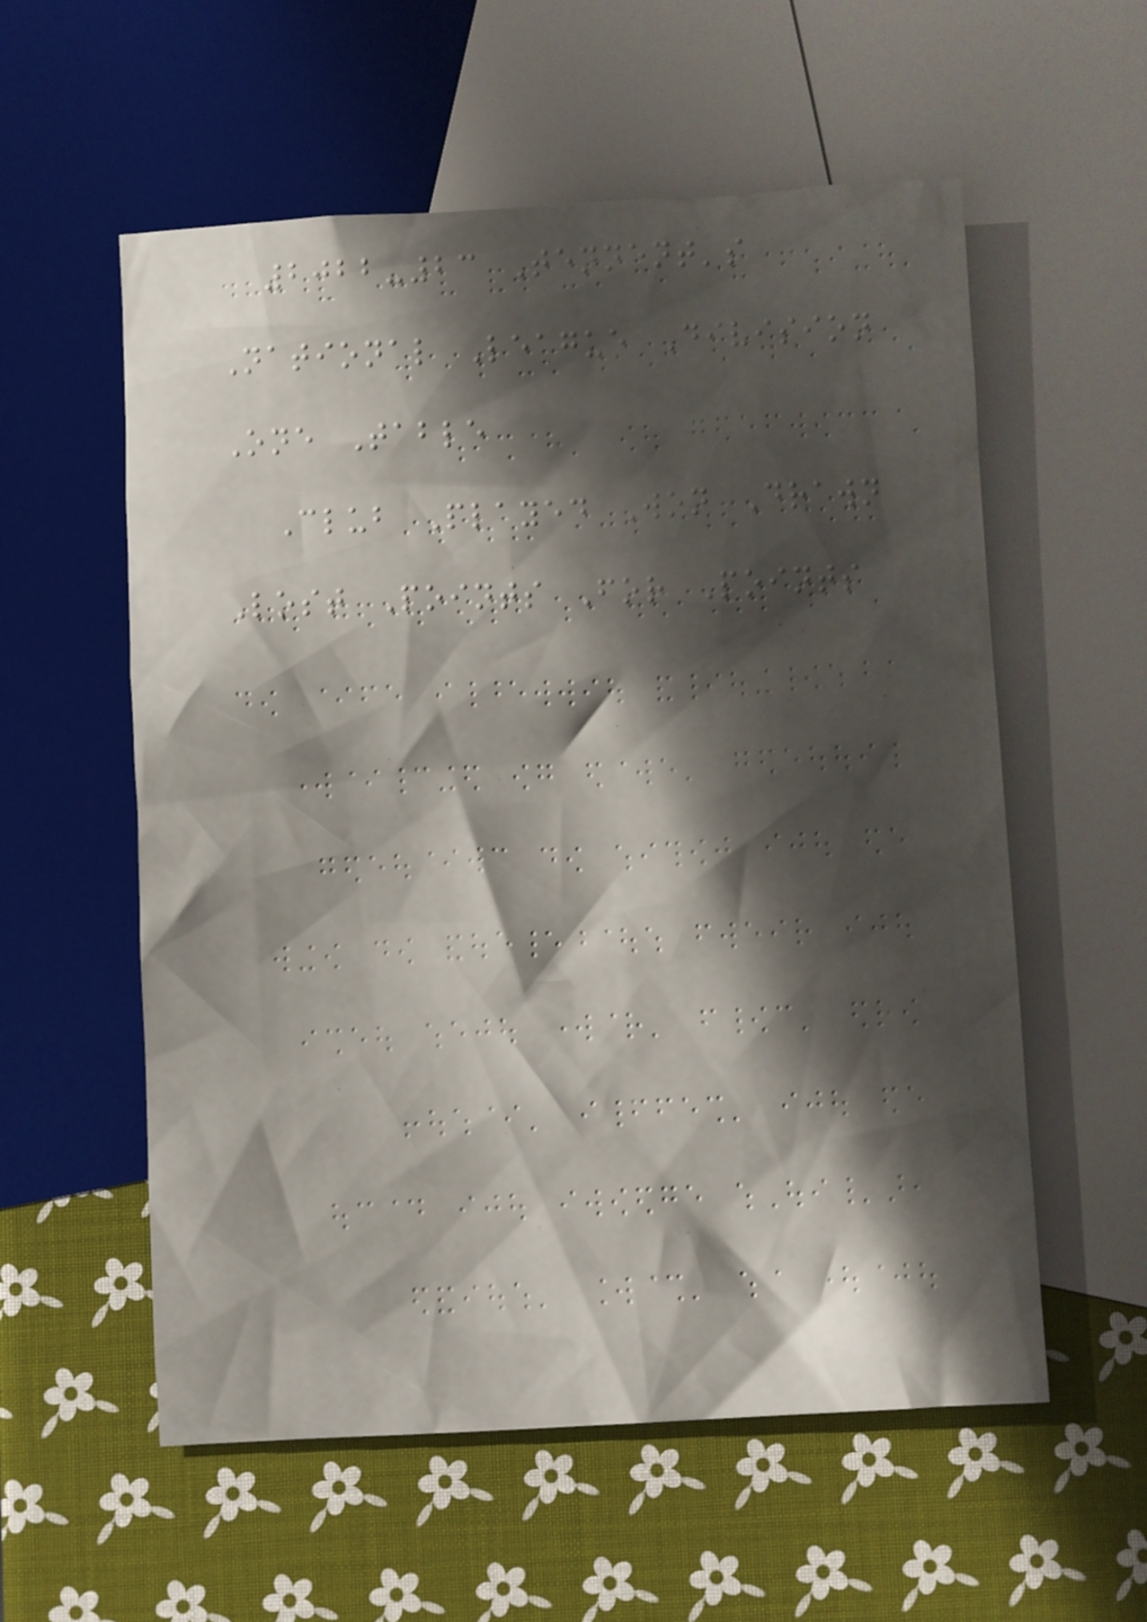2022-23 Tennent's
National League Division
One Table
Club Played Won Drawn
Lost Points For Points
